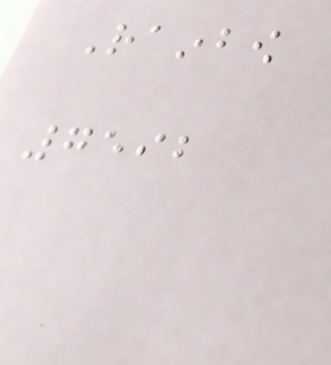Rainbow
7592
